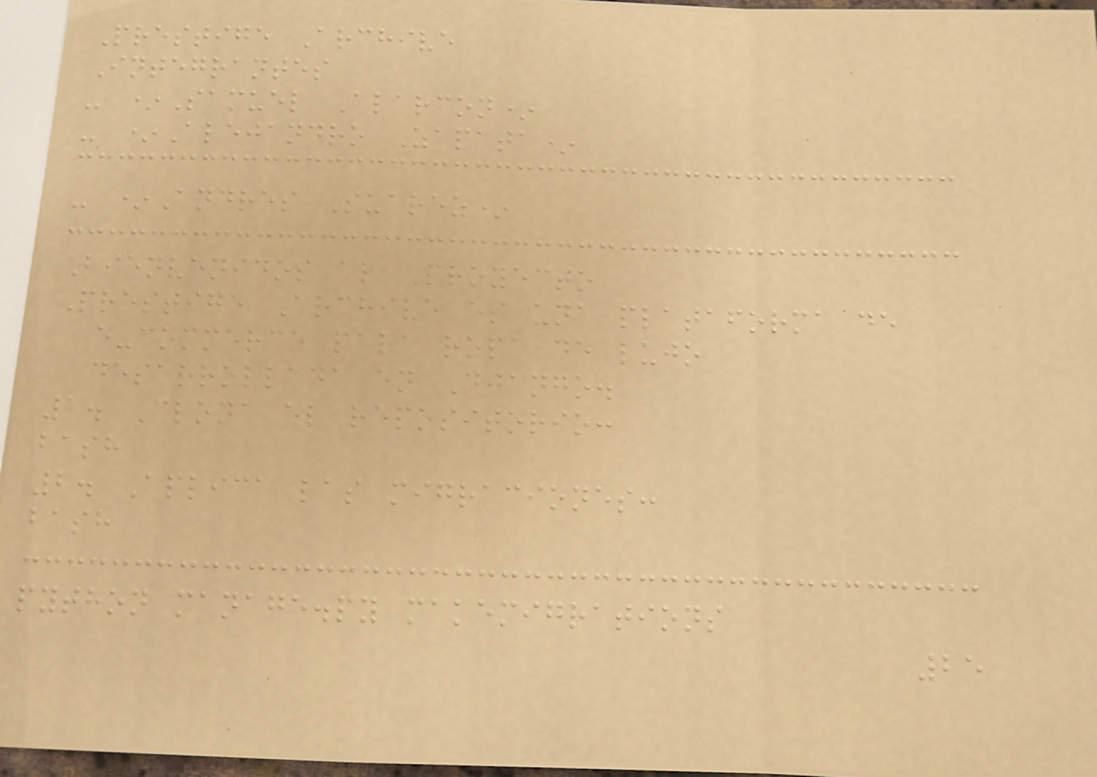Prestige Archive
Integrantes
- *Samuel Alarcon*
- *Alejandro Zapata*
- *Andres Suarez*
Bienvenidos al Proyecto
Prestige Archive es una plataforma de
e-commerce para ropa de lujo
desarrollada en Django.
1. Clona el repositorio:
bash
2. Aplica las migraciones:
bash
python manage.py makemigrations
25
